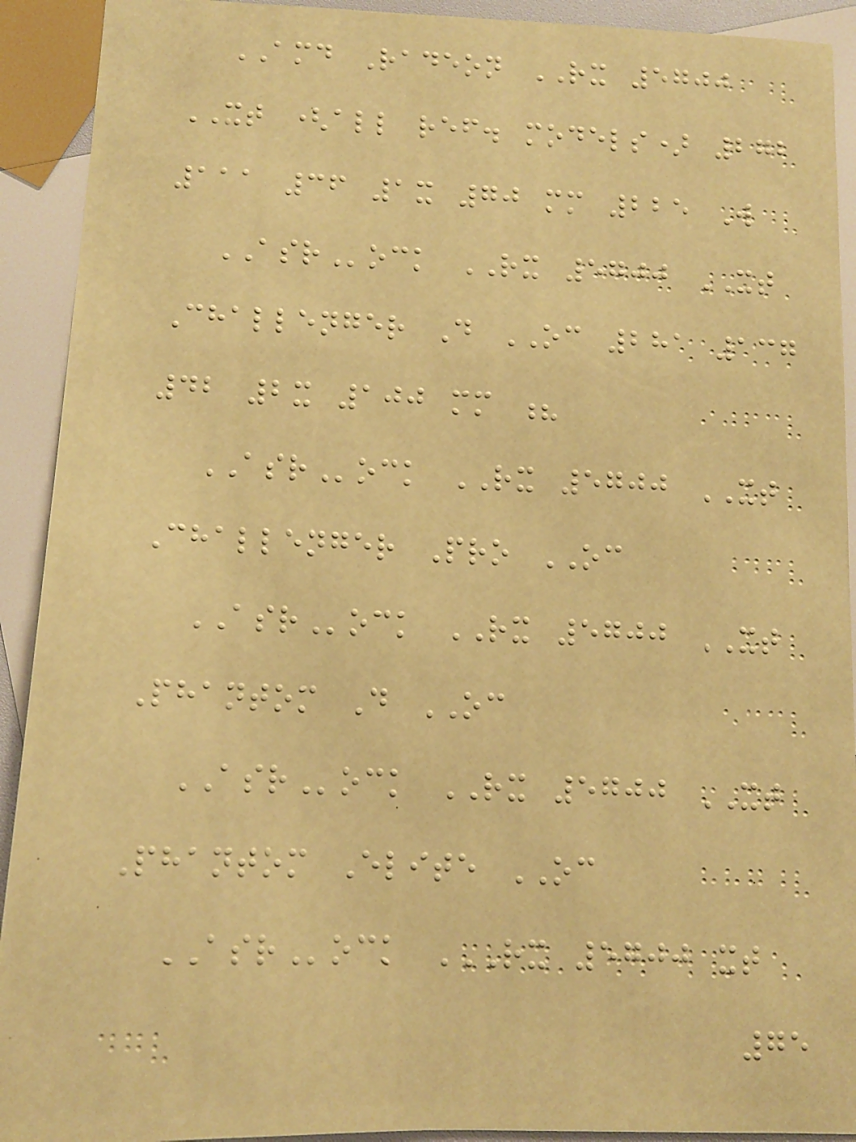AMD Radeon RX 5700
XT (all ref. models) 272
111 36 1x 70 mm 225 W
ASRock RX 5700 XT
Challenger D OC 281 137
42 2x 100 mm ?
ASRock RX 5700 XT
Challenger Pro OC
ASRock RX 5700 XT
Phantom D OC
ASRock RX 5700 XT
Phantom Elite OC
ASRock RX 5700 XT
75
